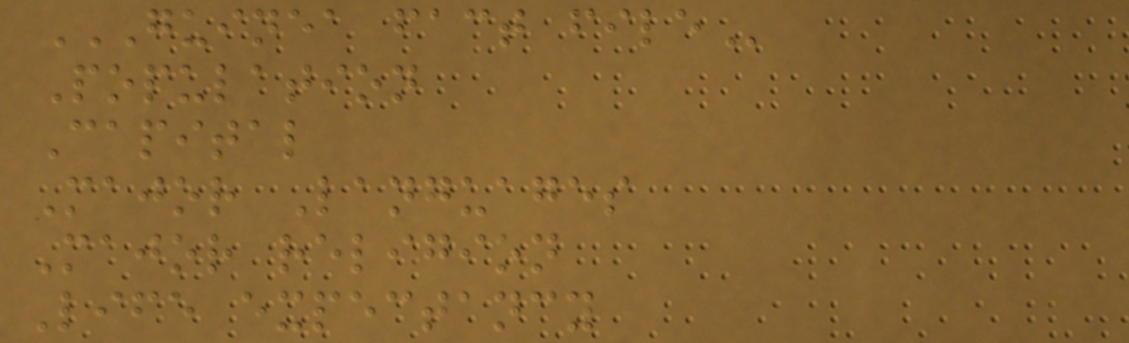GUINEA FACT FILE
Population
Capital
Major Languages
Major religion
Life expectancy
